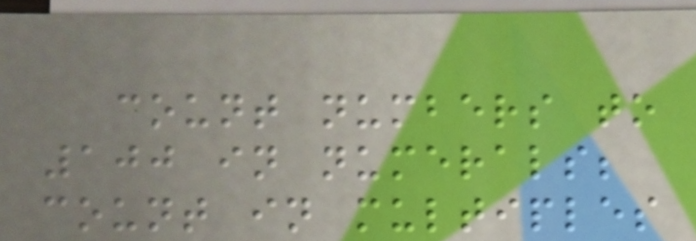count numbers to
100 in numerals;
count in multiples
